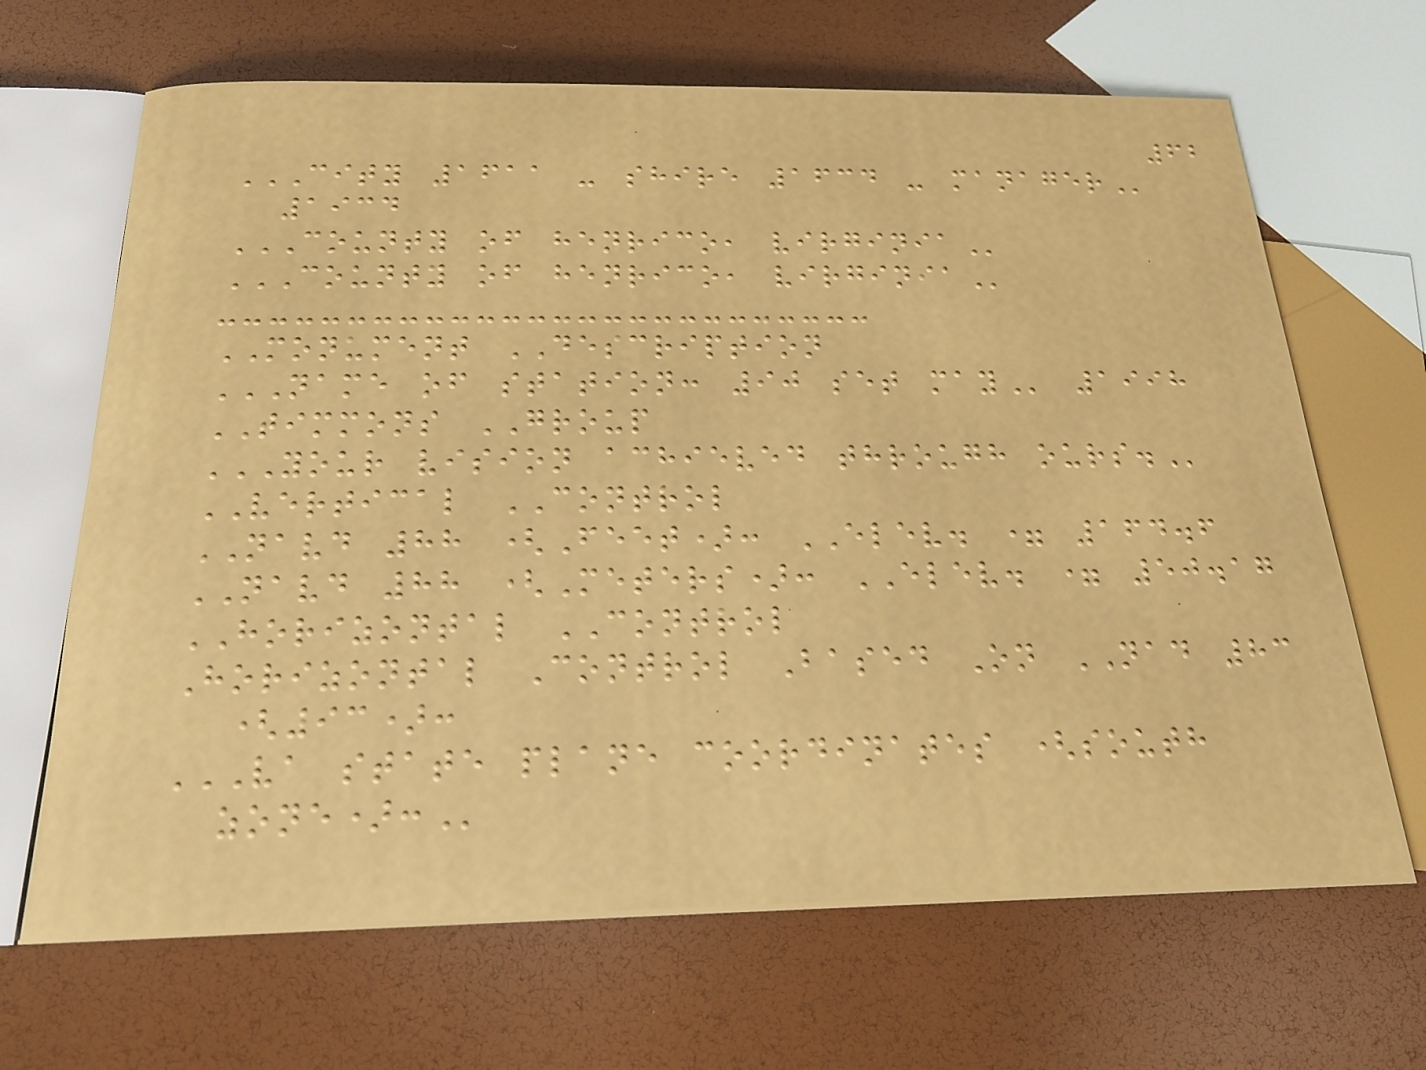62
CITY 1611 - SHIRE 1634 - MANAGER
1934
COUNTY OF HENRICO, VIRGINIA
COUNTY OF HENRICO, VIRGINIA
MONUMENT DESCRIPTION
NAME OF STATION: 90 SET MAY 1998
TIMMONS GROUP
YOUR VISION ACHIEVED THROUGH OURS.
VERTICAL CONTROL
NAVD 88 (Feet): ELEV. = 164.6
NAVD 88 (Meters): ELEV. = 50.17
HORIZONTAL CONTROL
Horizontal Control Based On NAD 83
(93):
VA STATE PLANE COORDINATES (SOUTH
ZONE):
